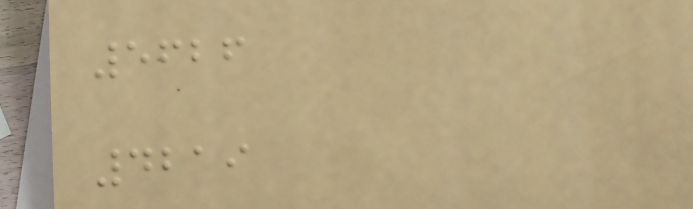5626
4219
